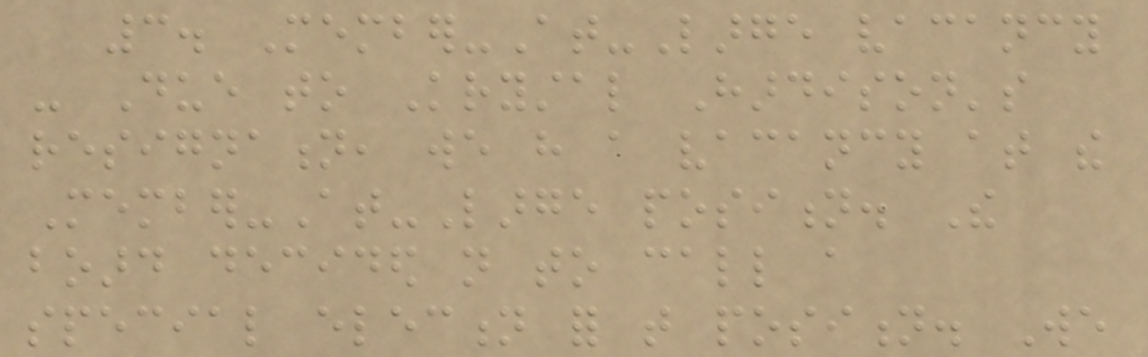3. Member-At-Large vacancy
- Due to Krystal Hardison's
resignation, we have a vacancy at the
Member-At-Large position. The
board decided not to call a
special election for that position. We
